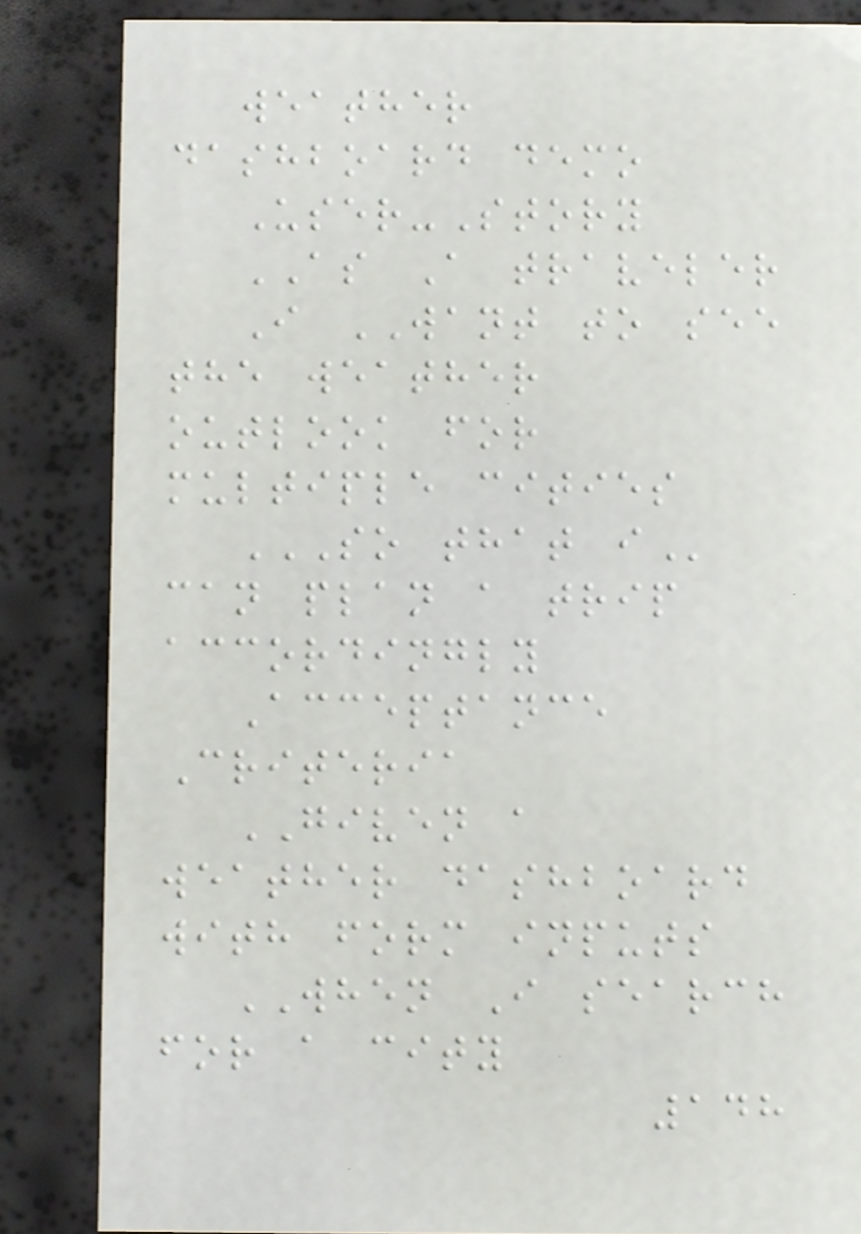weather
dashboard demo
User-Story
AS A traveler
I WANT to see
the weather
outlook for
multiple cities
SO THAT I
can plan a trip
accordingly
Acceptance
Criteria
GIVEN a
weather dashboard
with form inputs
WHEN I search
for a city
148
